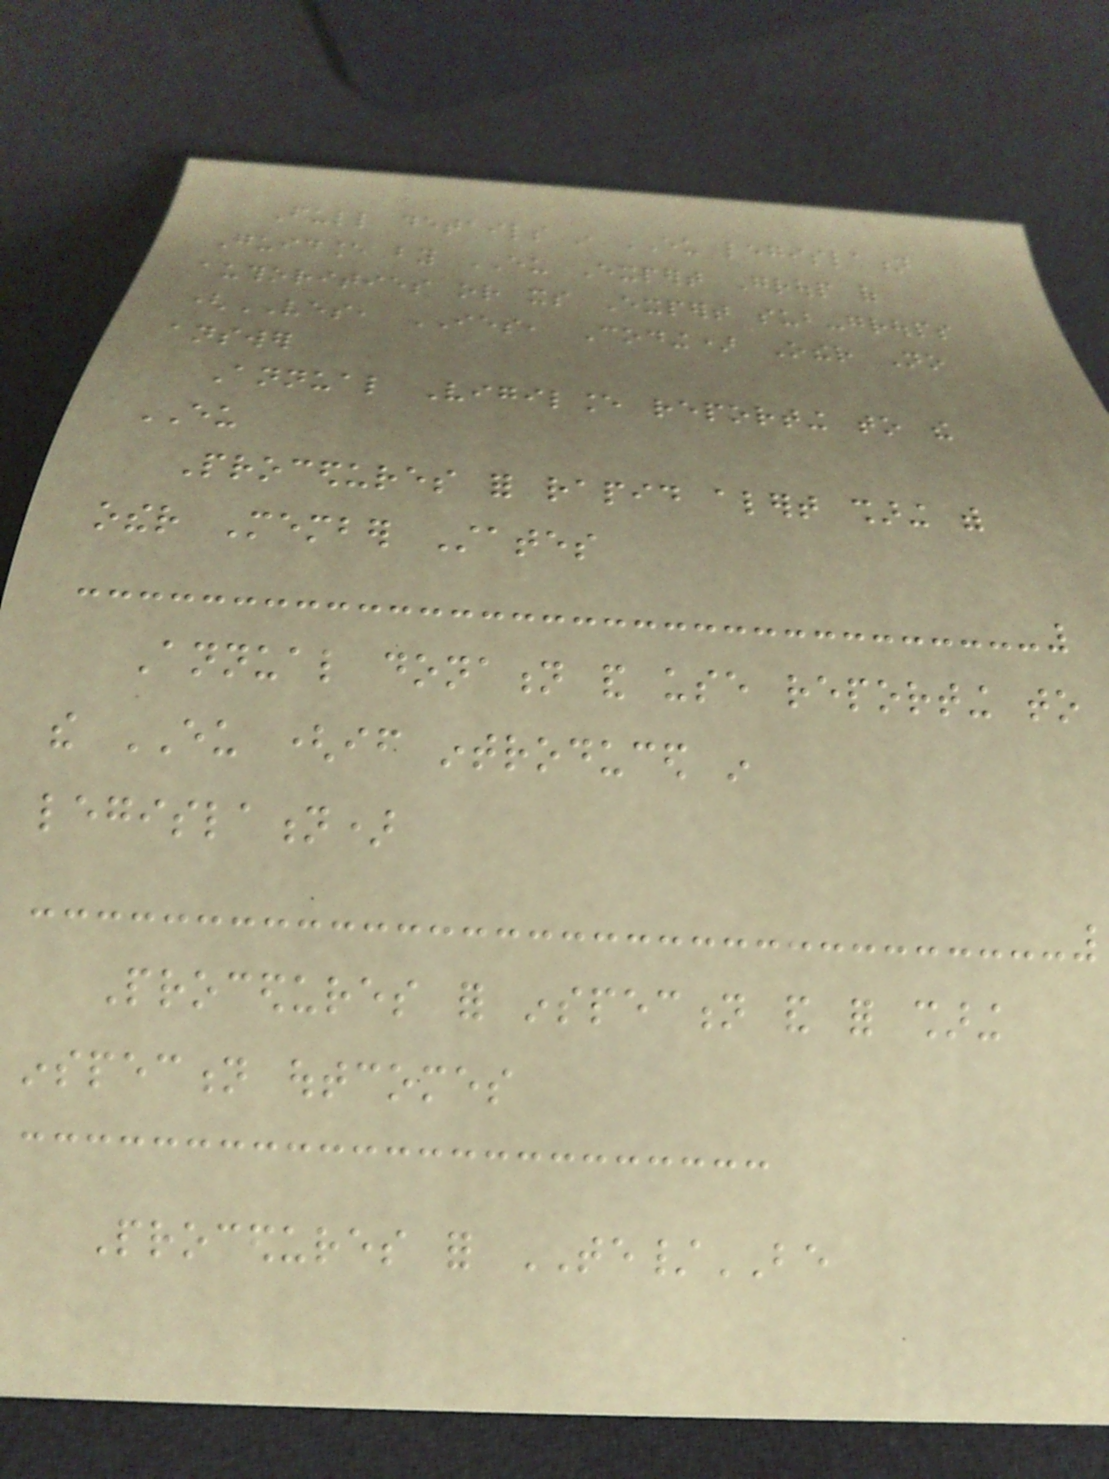Full details in EU legislation
Guidance by EU Expert Group of
authorities or its Expert sub-groups
(VES, IES, Coding) Other No
answer
Annual Vigilance reporting to the
EU
Procedures for rapid alert sharing with
other Member States
Annual donation and use reporting to
the EU (if introduced in
legislation)
Procedures for inspection and for sharing
inspection outcomes
Procedures for TE/BE
